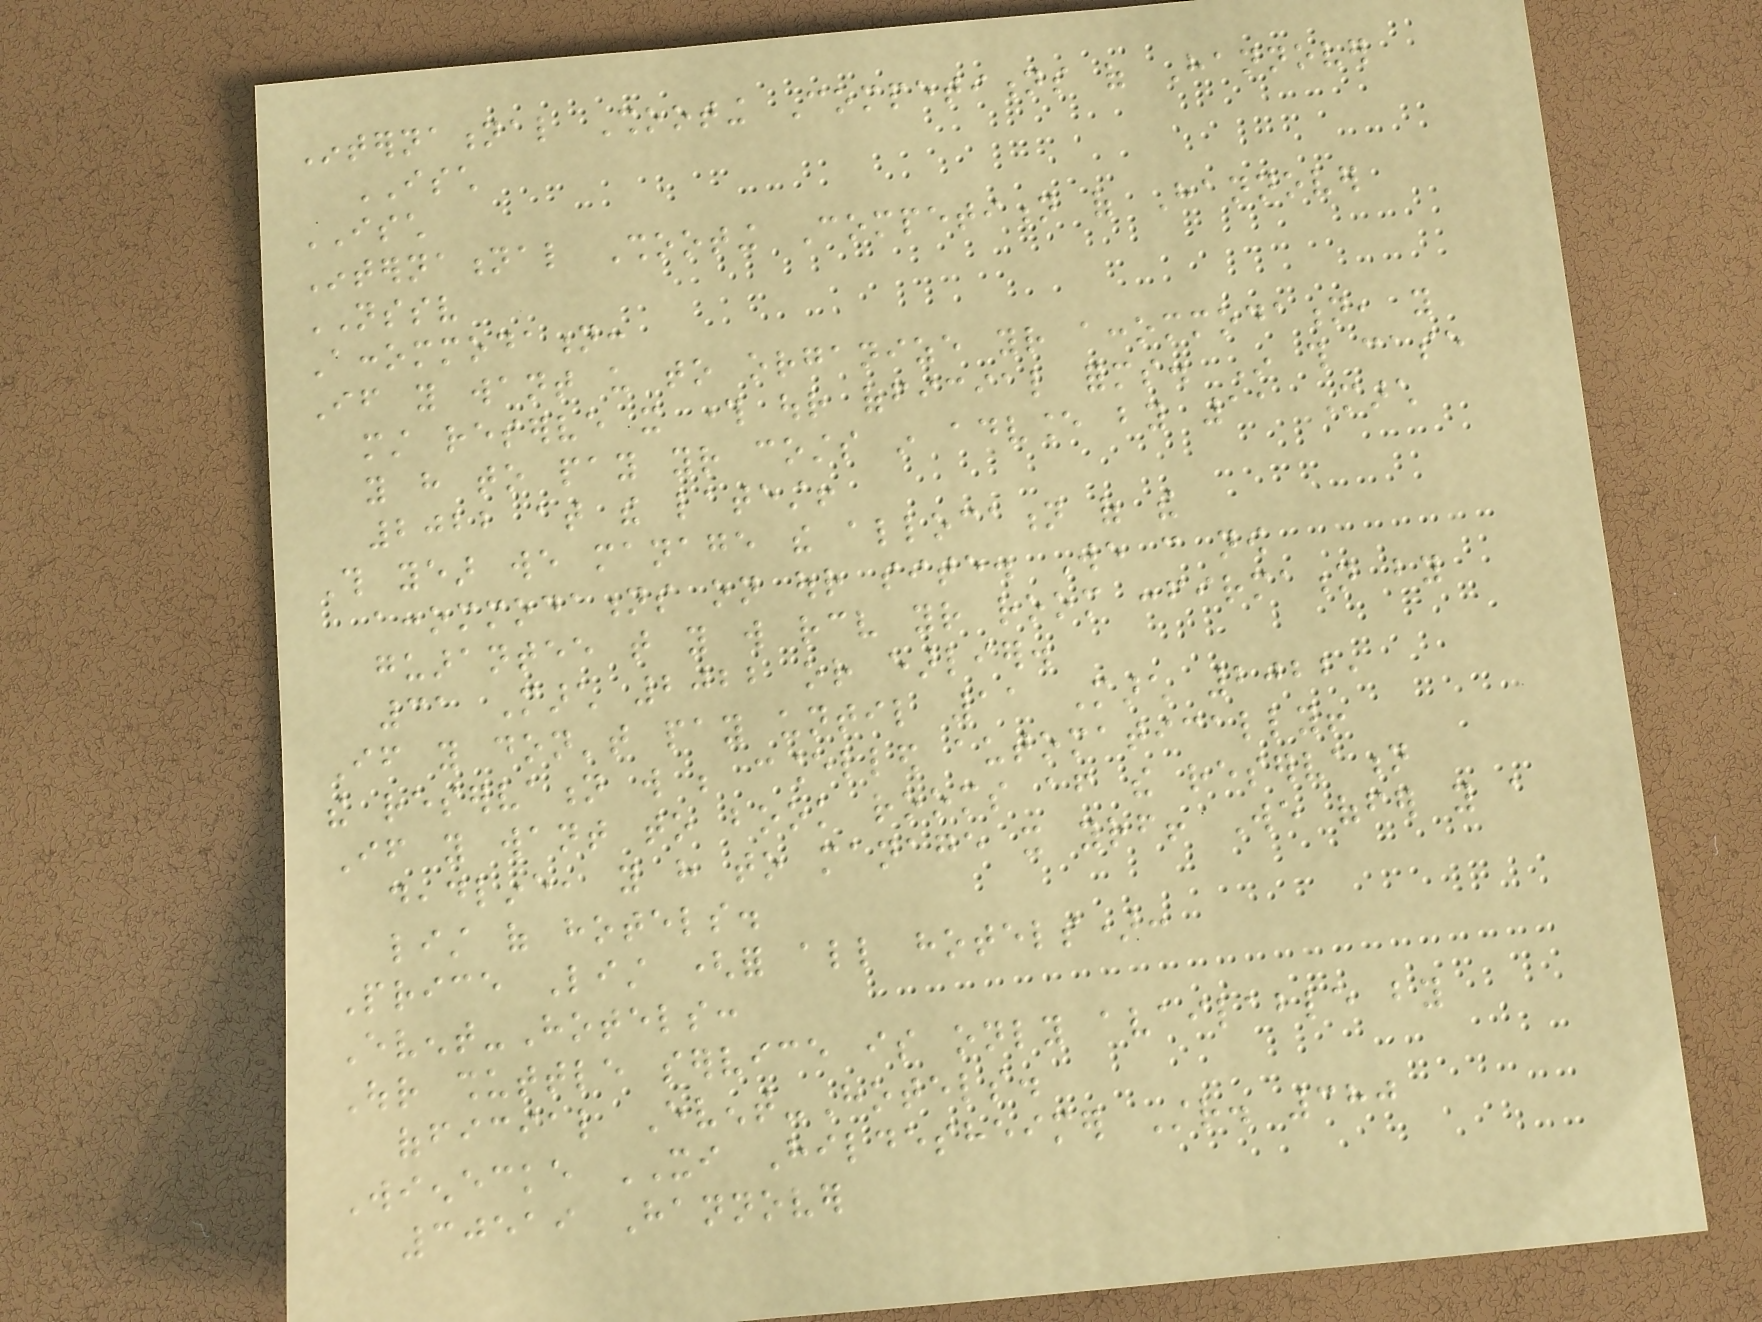International Shooting Competitions of Hannover
ISCH
ISCH
International Shooting Competition of Hannover
NSSV
Accommodation:
If you want us to organize your accommodation, you
must reserve it through our official forms. In this case
you have to pay your costs in advance by 11 March
2022 at the latest!
This year we manage the allocation of the
accommodations on our site. We can now
guarantee that you will receive your room confirmation by
31 March 2022 or earlier.
If you don't pay until 11 March 2022,
the reservation will be cancelled automatically!
If you want to book rooms after the reservation
deadline, you have to manage it yourself! We offer you a
list of hotels.
Price List (for all hotels):
Event-Hotels:
Our shuttle service is only available by
official Event-Hotels.
Wienecke XI Hildesheimer Str. 380
30519 Hannover
